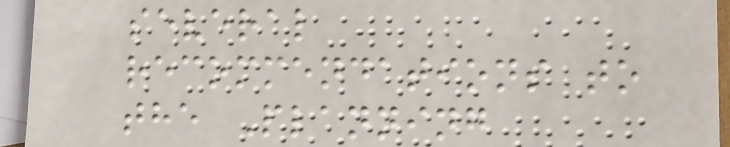several
recommendations to
the Planning
